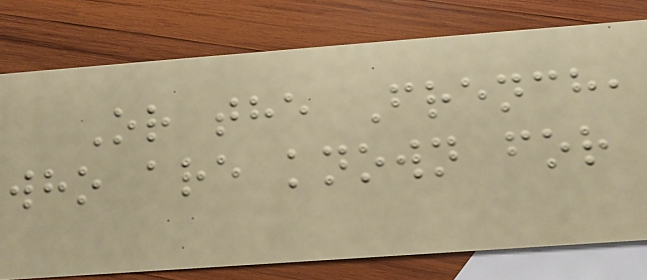Or the French,
who are known for
